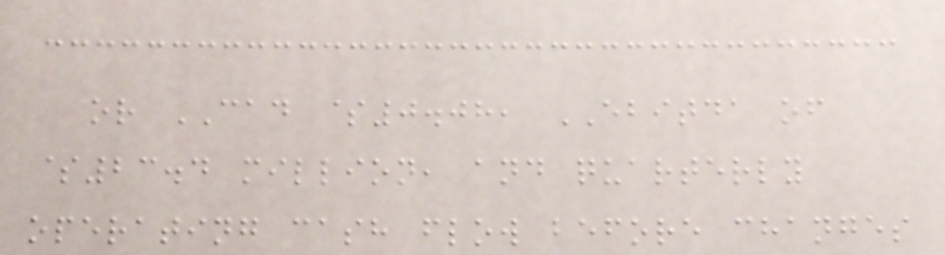or CAD $0.08, EBITDA of
$23.4 million, and quarterly
operating cash flow before changes
